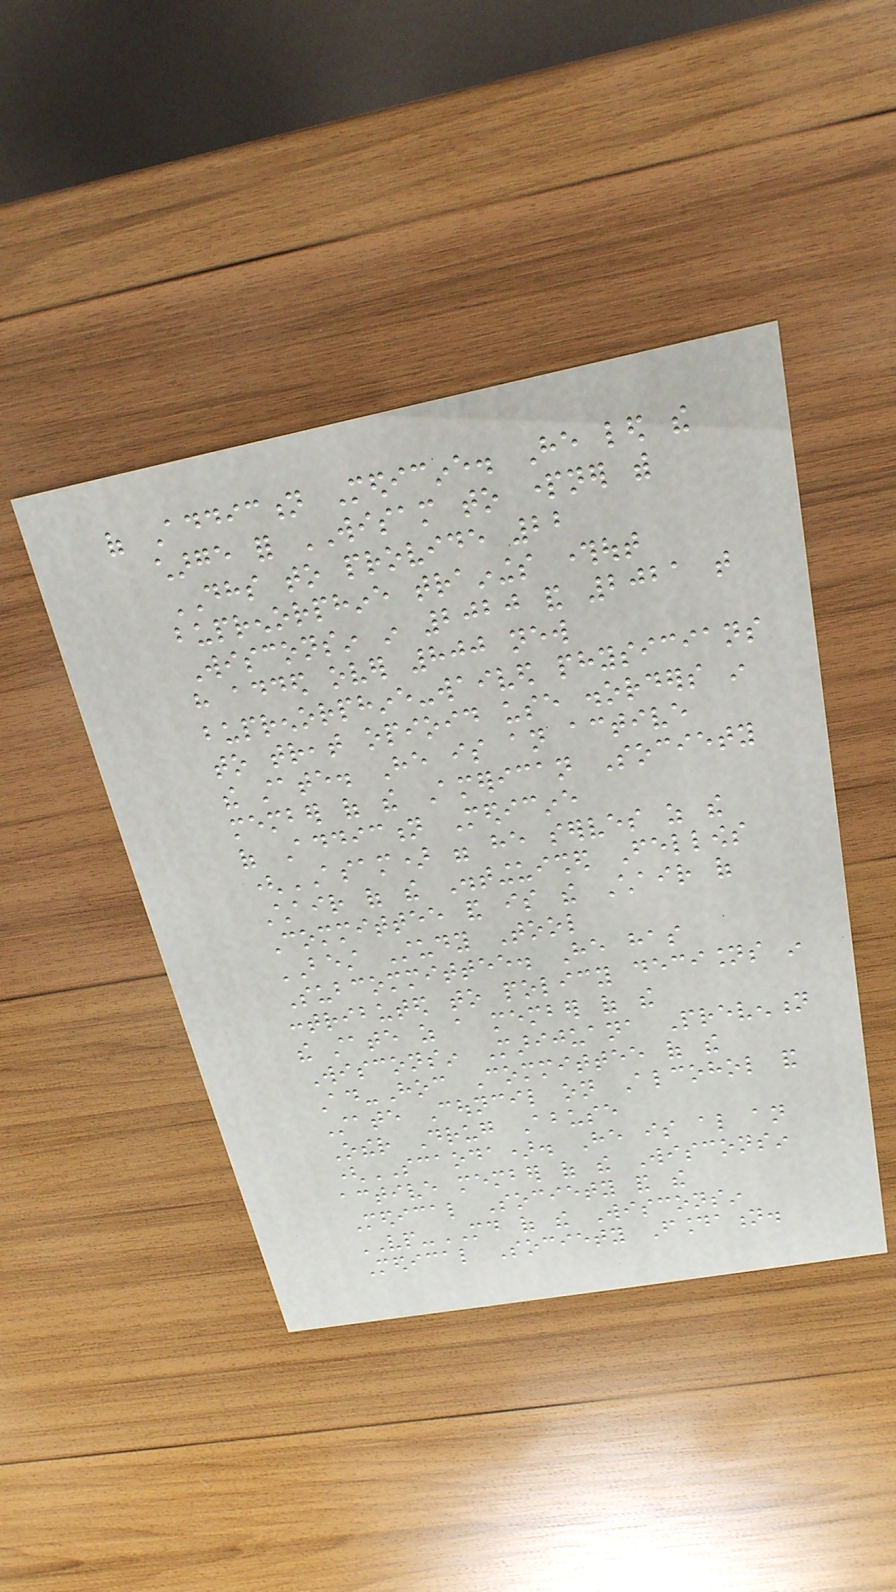of Addiction Medicine. He led the
charge for WISAM to partner with
DHS to provide 22
buprenorphine trainings throughout
Wisconsin in 2020 and 2021 that
have added over 800 new
buprenorphine-waived physicians
to treat opioid use disorders in
the state. He is an active
member of the American Society
of Addiction Medicine
(ASAM) were he serves as the
Chair of the Distinguished Fellows
Committee and is the Chair of
BEST Study Tool
Subcommittee. He has
contributed to policy decisions in
the state as a member of the
Wisconsin Marijuana Prevention
Ad-Hoc Committee of the
State Council on Alcohol and
Other Drug Abuse
(SCAODA). He is also an
active member of the Wisconsin
Medical Society and the
VP-MD of the Wisconsin
Medical Society Foundation.
